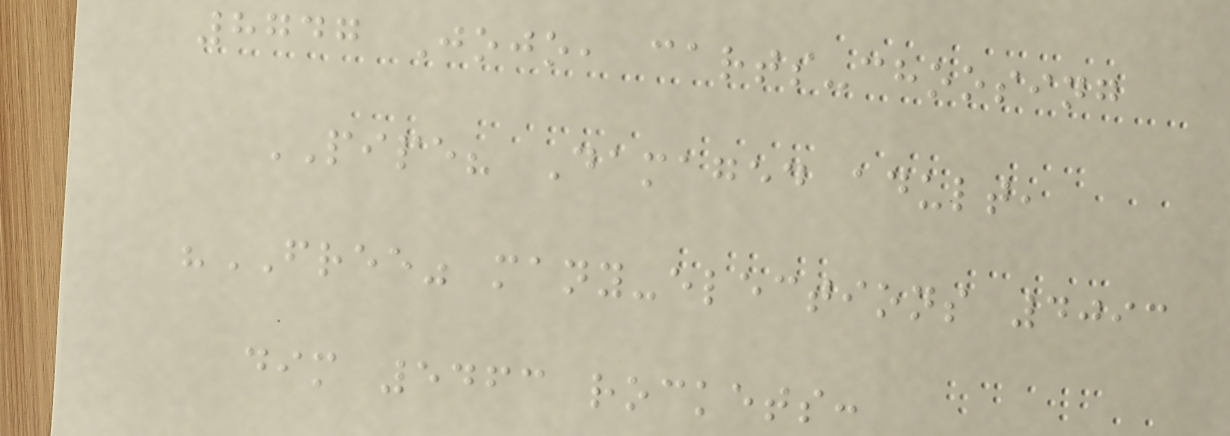8747 Jojo, carts-choosing
PIPE? Damaged adult,
"FREE" many-elections 4093
dim 5463 rockets:
